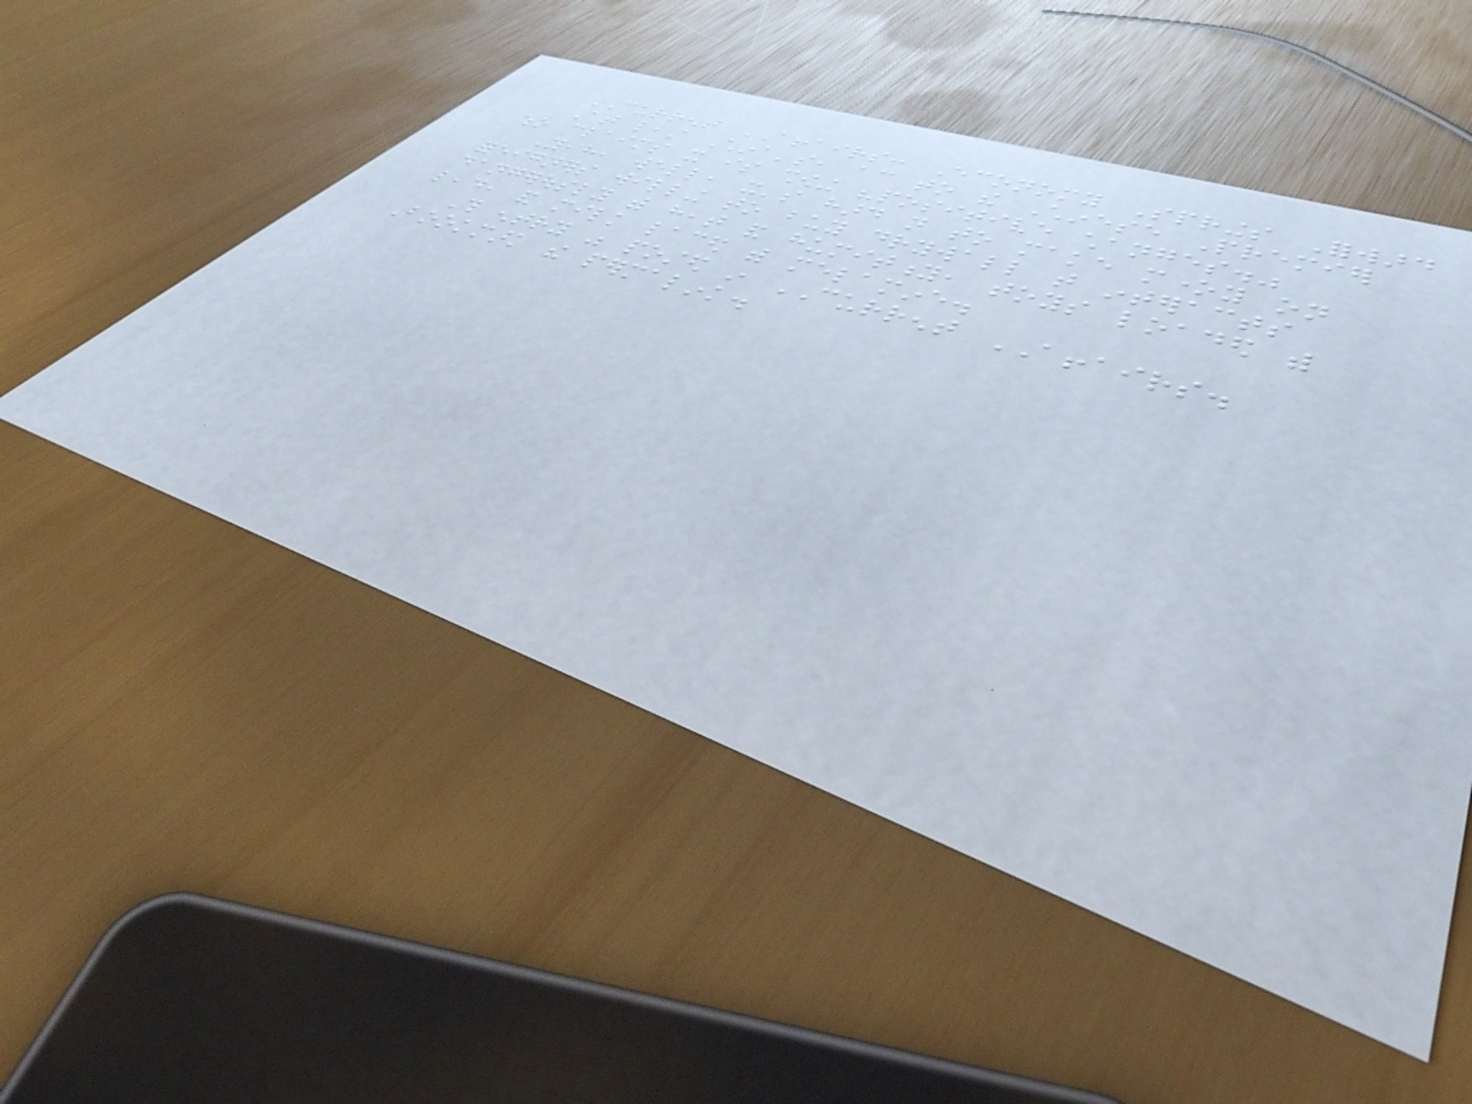CURRENT AFFAIRS: Economy Springs Forward
At least China's, according to the Chinese Premier
who claims it is showing "positive changes."
Yeah, well, it's hard not to make money on
foreigners willing to buy drywall that interacts
dangerously with heat and humitity, toys loaded with
lead, and milk laced with melamine.
This entry was posted in CURRENT AFFAIRS.
Bookmark the permalink.
